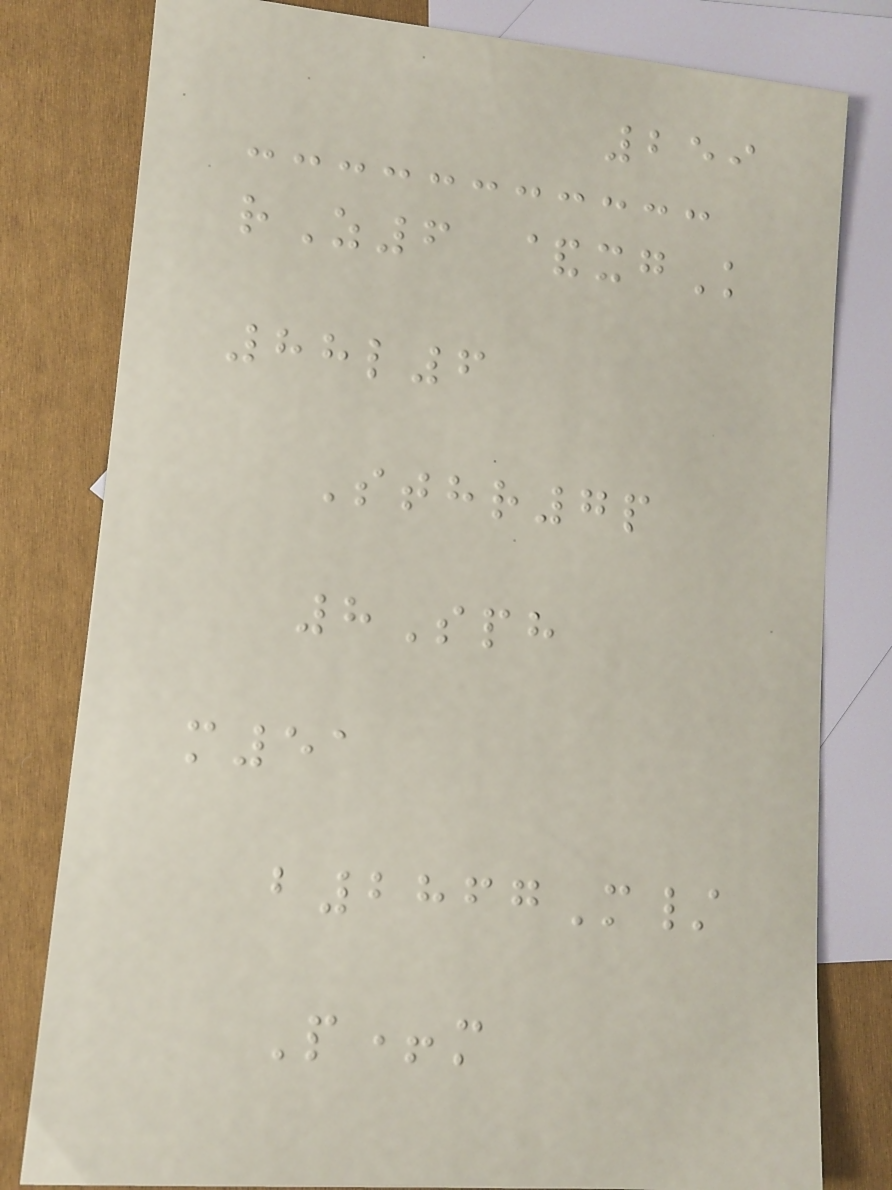259
rZ6 &xgK
88l6
Sthr7p
8Sph
m51
b2867M/
P+m
